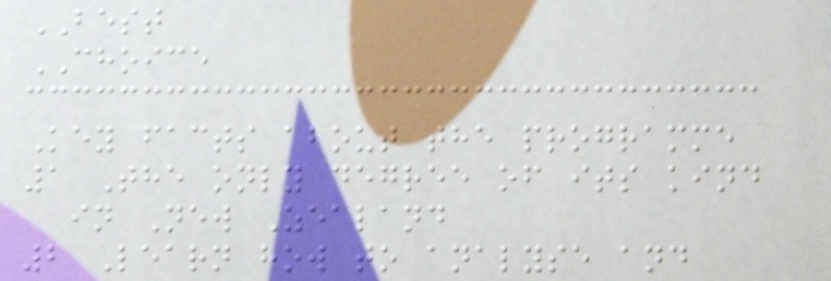BEST
CHOICE
Key facts about the programme
1 The only degree of its kind
in New Zealand
2 Learn how to analyse and
